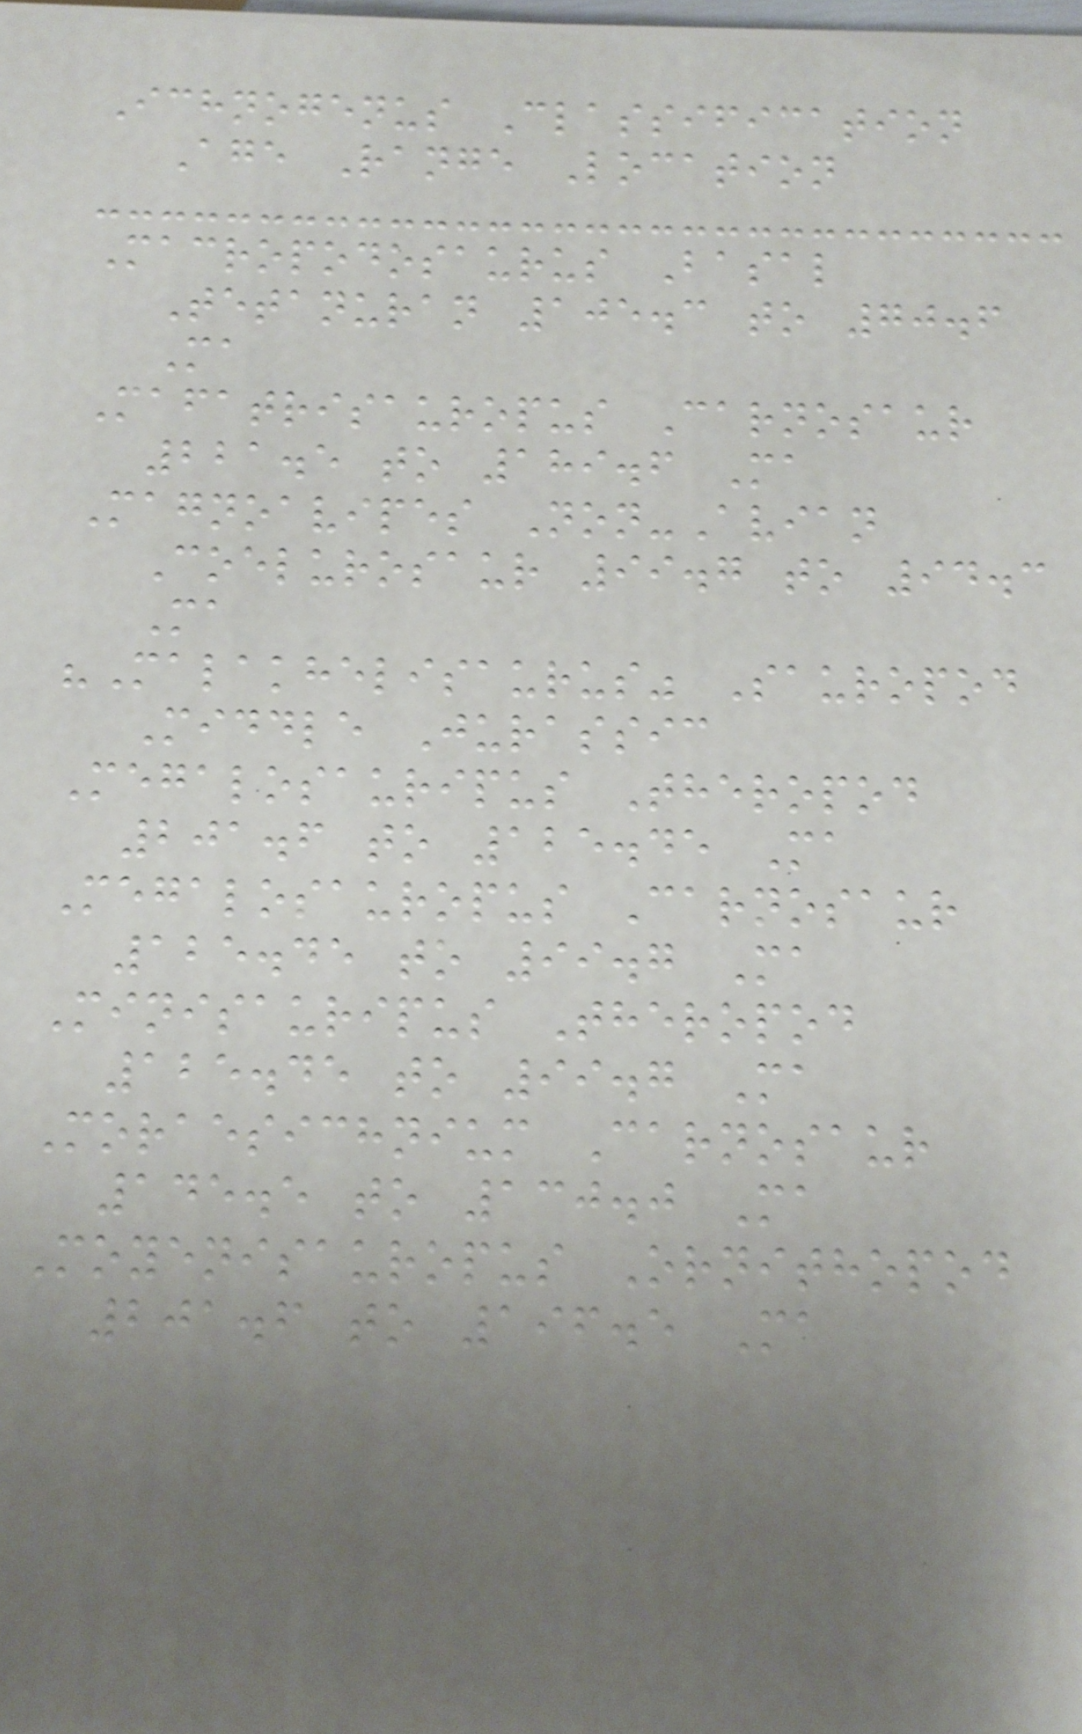Ichnogenus Classification
Age Range Location
Macropodosaurus Basal
Tetanuran 105.3 to 70.6
Ma
Mafatrisauropus Carnosaur
221.5 to 189.6 Ma
Magnoavipes Non-Avian
Coelurosaur 99.7 to 94.3
Ma
"Malakhelisaurus" Sauropod
Middle Jurassic
Megalosauripus Theropod
201.6 to 125.45 Ma
Megalosauropus Carnosaur
125.45 to 99.7 Ma
Minisauripus Theropod
125.45 to 99.7 Ma
Moraesichnium Carnosaur
145.5 to 130.0 Ma
Moyenisauropus Ornithopod
201.6 to 196.5 Ma
